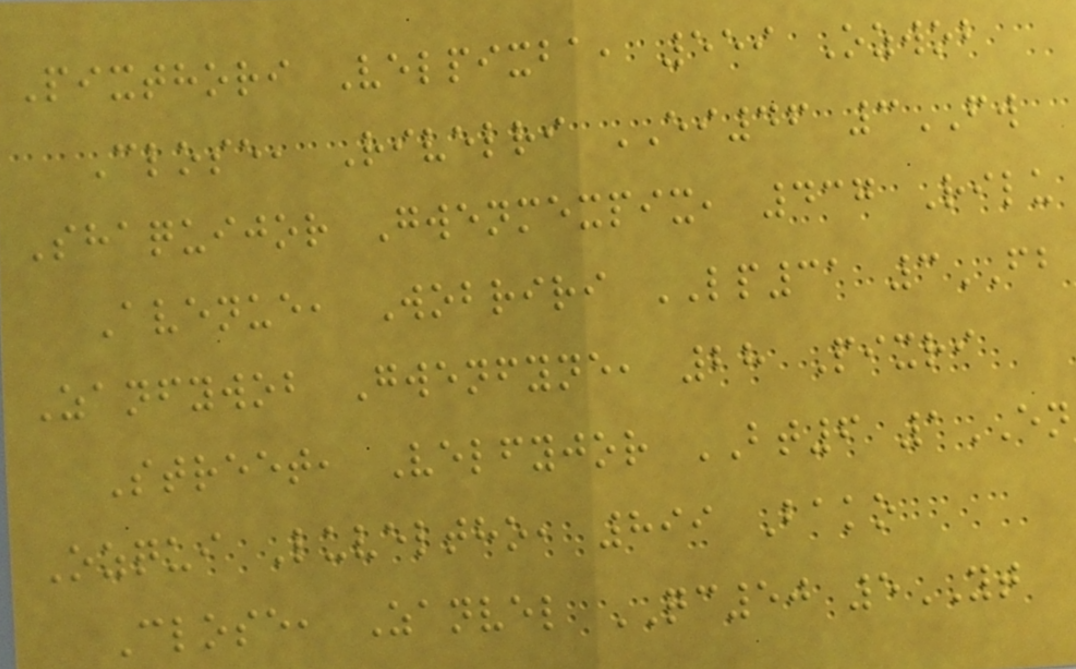Pixthori Velpixba, 559 Ozwob
Close, Rivelri EI46 3FW
Shaquijor Gwenmexpix, 437 Rilu
Avenue, Wobriri LP31 3FB
Zanfywob Gwenfyne, 28 Pixri
Street, Velfyjor BT6 1EN
Ozqui Luveltho, 899 Bako
Close, Zanvel QC50 5YT
